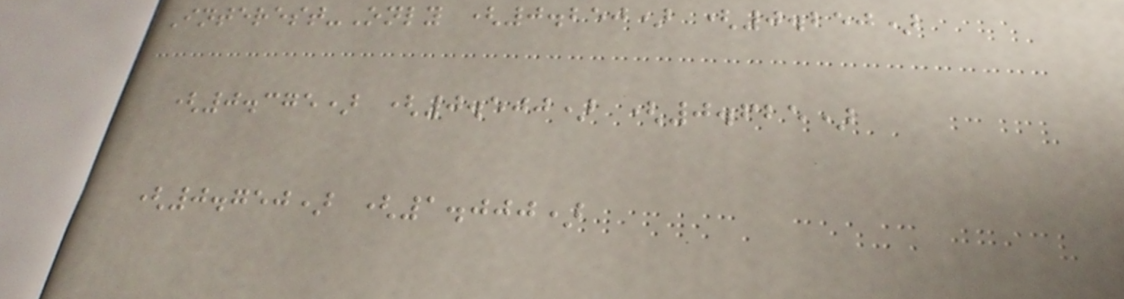Interest-Only (0.250) (0.250)
(0.375) (0.500) (0.625)
(0.750) (1.000)
